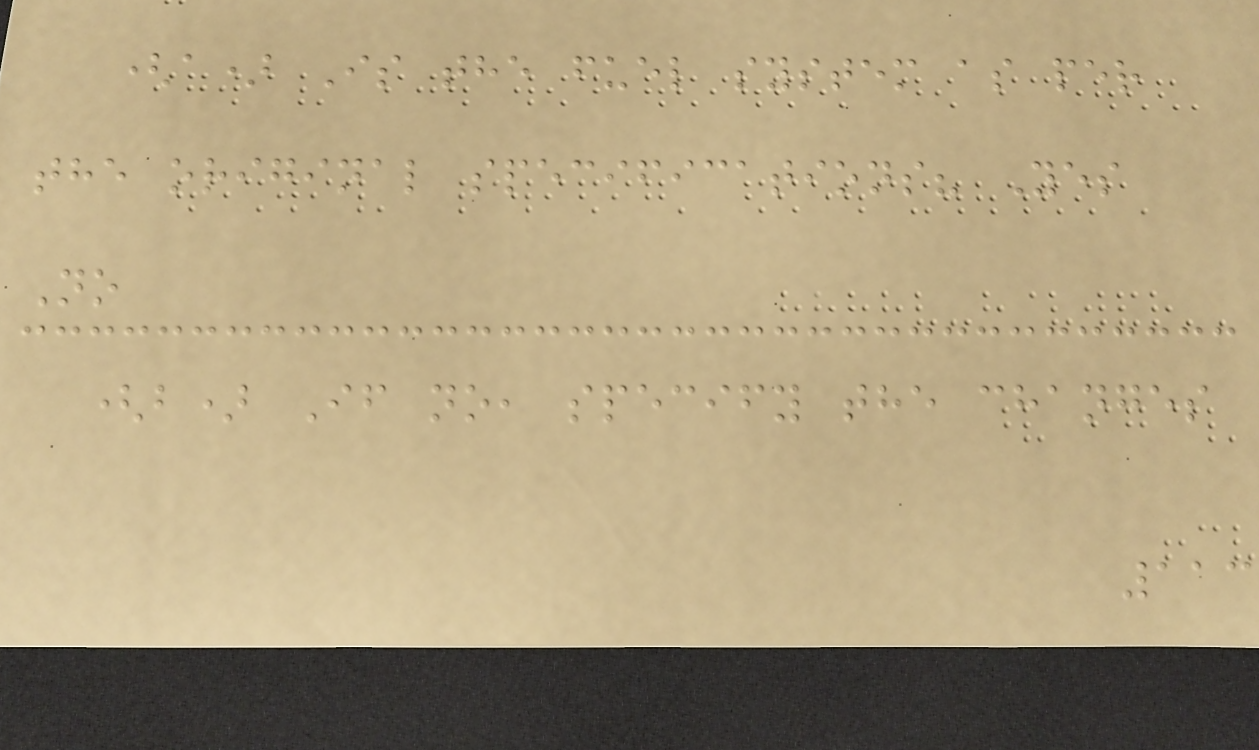(a) Is the fuel system as per
the original specifications? Yes
No
(b) If no, specify the changes
113
